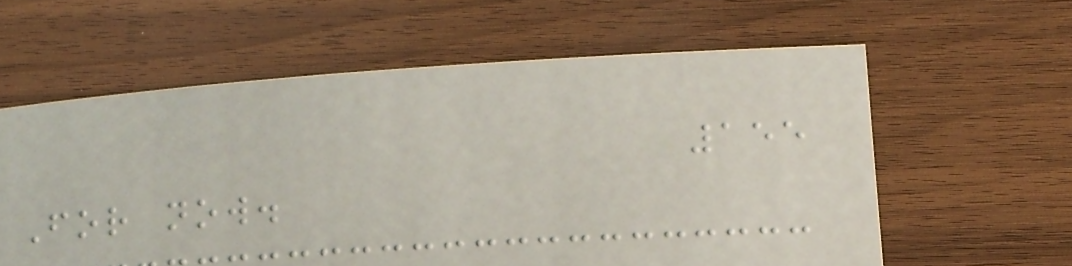155
For now.
